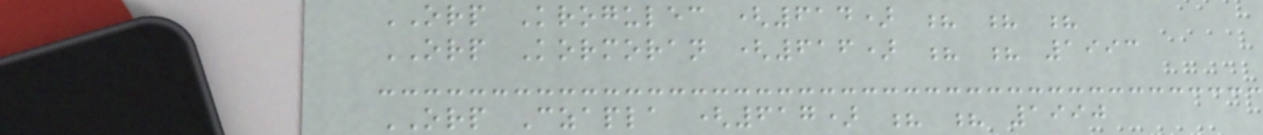ORP Krogulec (614) ? ? ?
ORP Kormoran (616) ? ? 1993
ORP Czapla (617) ? ? 1990
